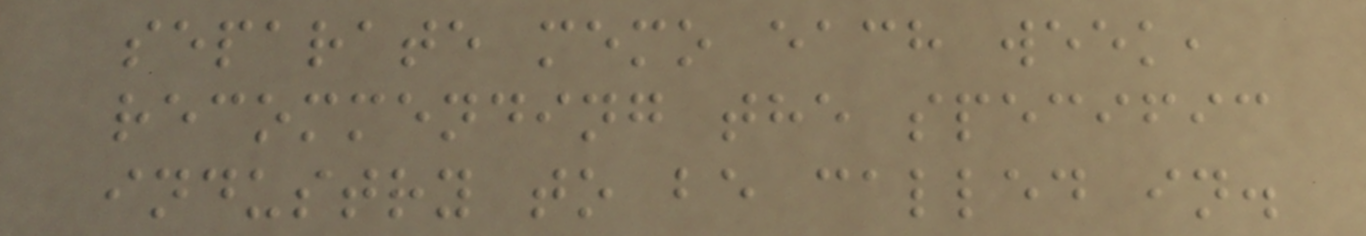separate memo each week,
recommending the specific
industry to be called in.
